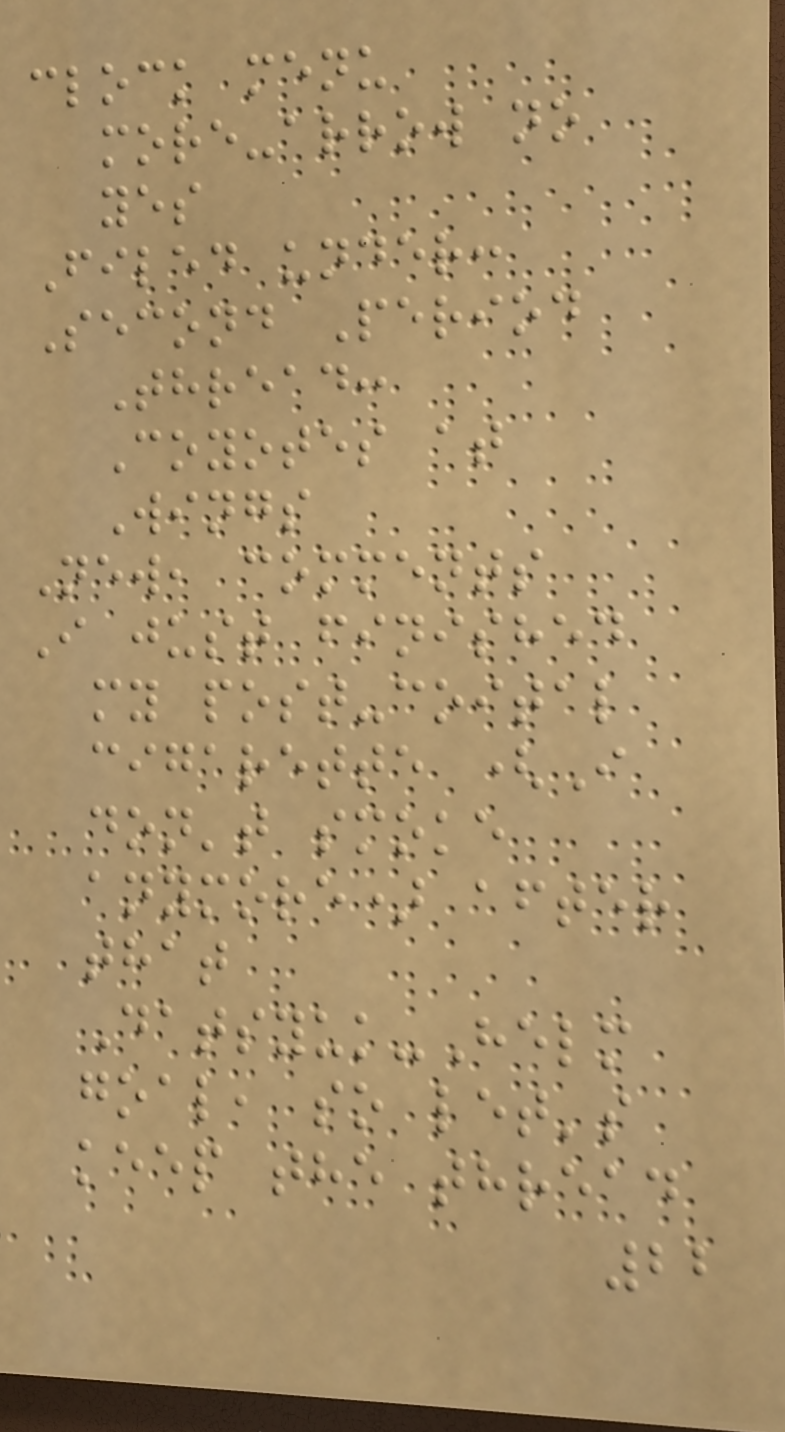clock menu
more-arrow no
yes
Filed under:
Second Period
Thread:
Coyotes at
Wings
New, comments
I just finished
my post-coital
cigarette (I
don't smoke
anymore) after
that
Datsyuk-Helm
goal, so let's
keep the thread
22
